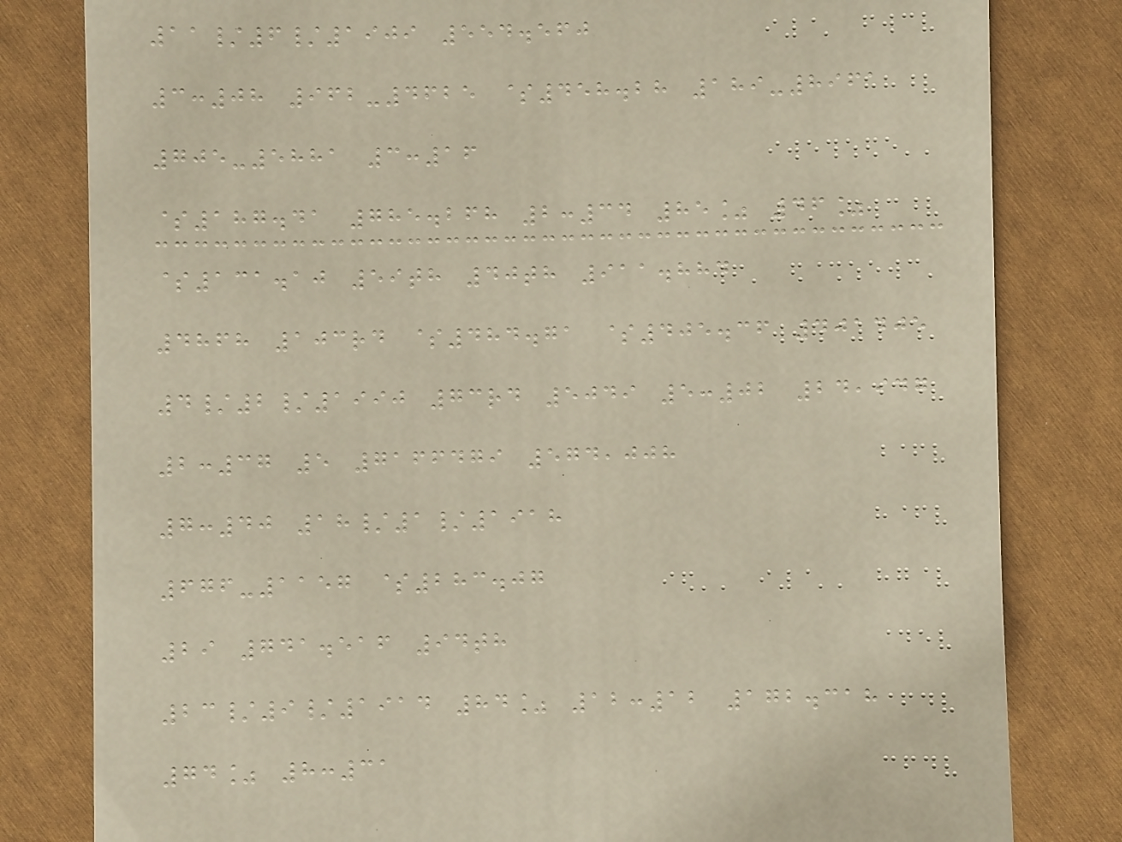11/6/1909 554.560
3:08 962-4625 $458.28 189-8961
705-5881 3:16
$187.41 785.268 2:34 85% 46%
$131.10 59th 40th 911.884
4868 103rd $484.71 $405.36 401405
4/2/1990 73rd 5049 5:02 24,947
2:37 5 7166479 574,008
7:40 18/1/1918
676-1157 $283.07
29 741.516 94th
23/9/1914 84% 12:12 172.318
74% 8:31
